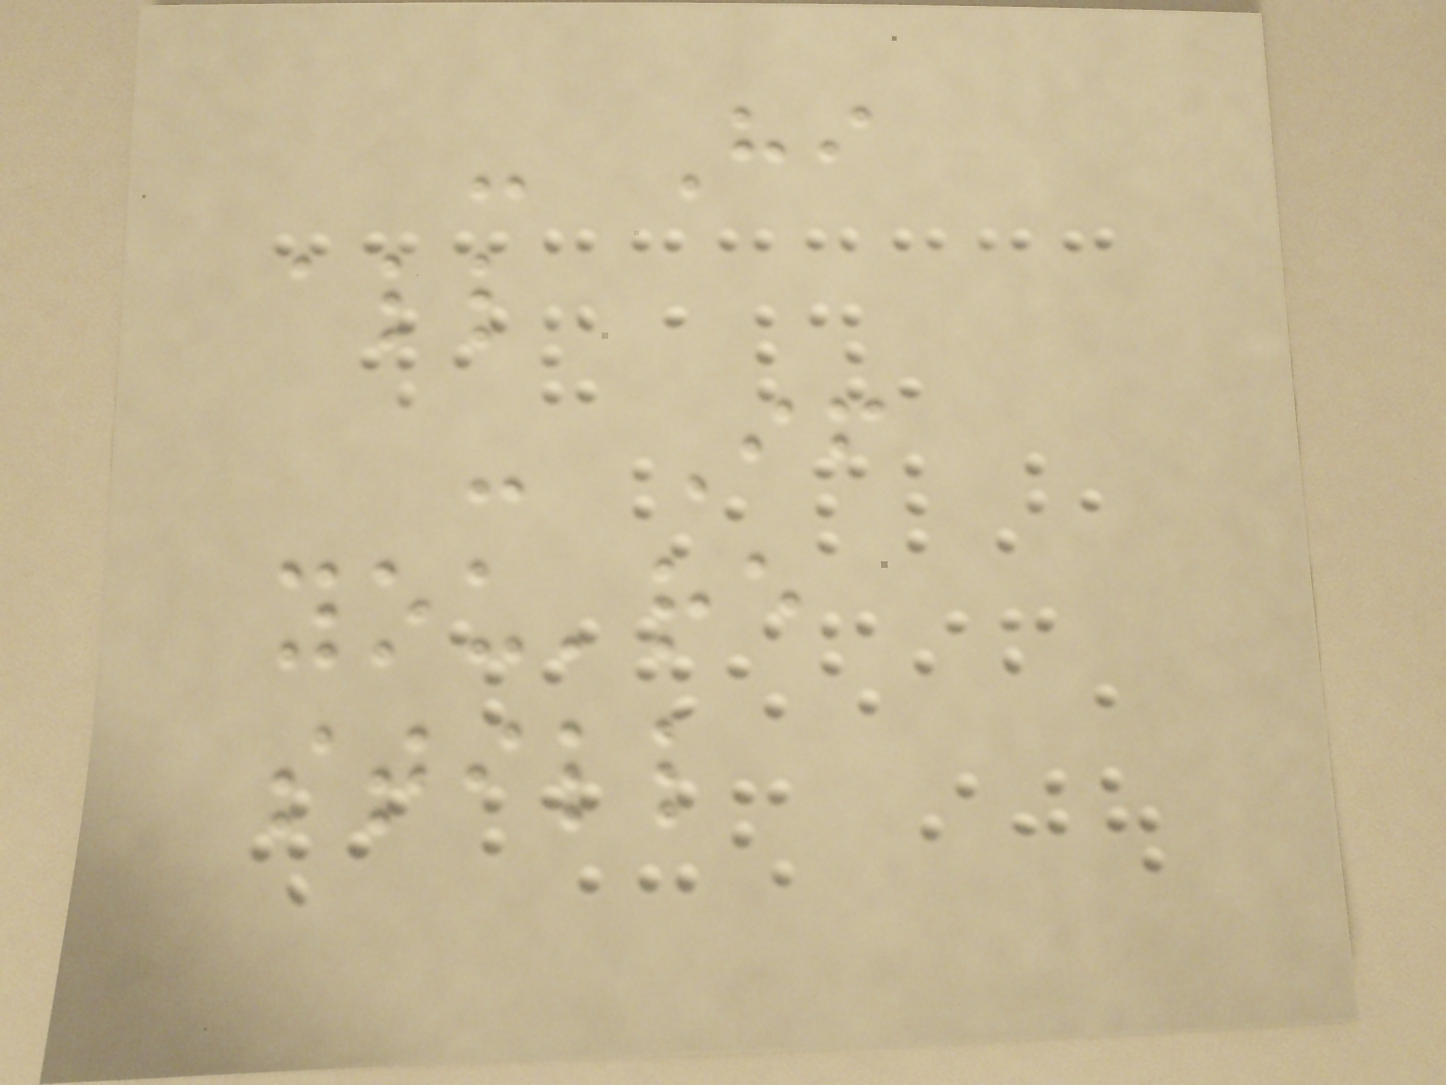- Hi
all
- If
you're
still
